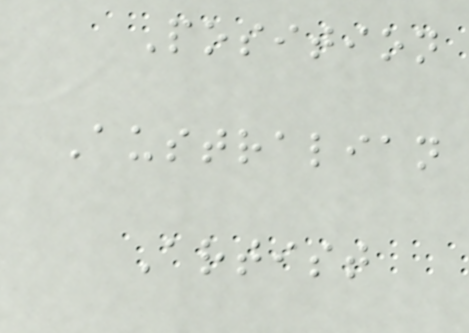Position
Australian
Artist
